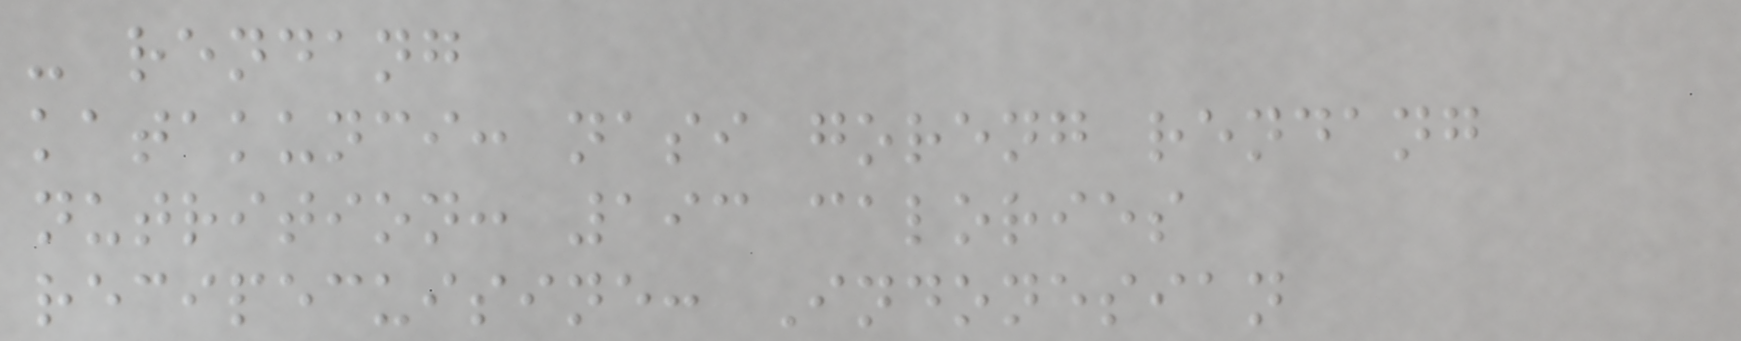- rendang
katakunci: nasi goreng rendang
nutrition: 193 calories
recipecuisine: Indonesian
